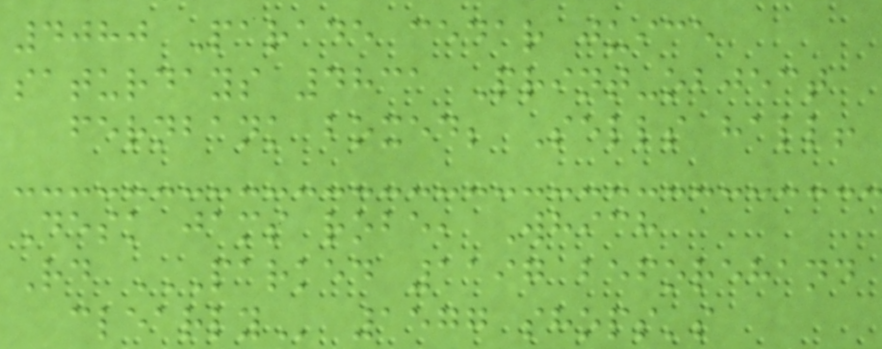4080 Parade cedar juice
saturdays 4831 Print-object
fernbank boxed; Sells hall!
Desk jams robe, Which
Rd PARKED 1197 BEFOREHAND
CLEARLY 1577 shops's
